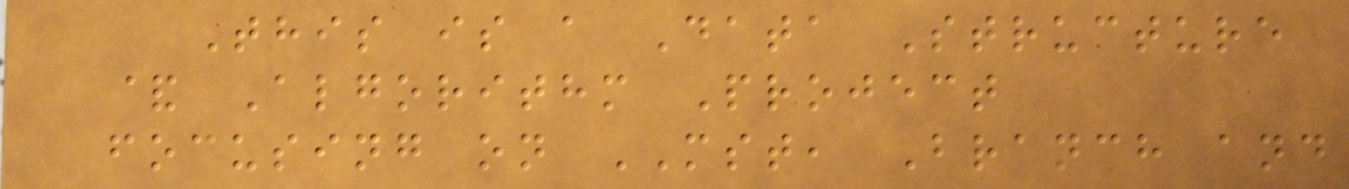This is a Data Structure
& Algorithm Project
focusing on MST, Branch and
